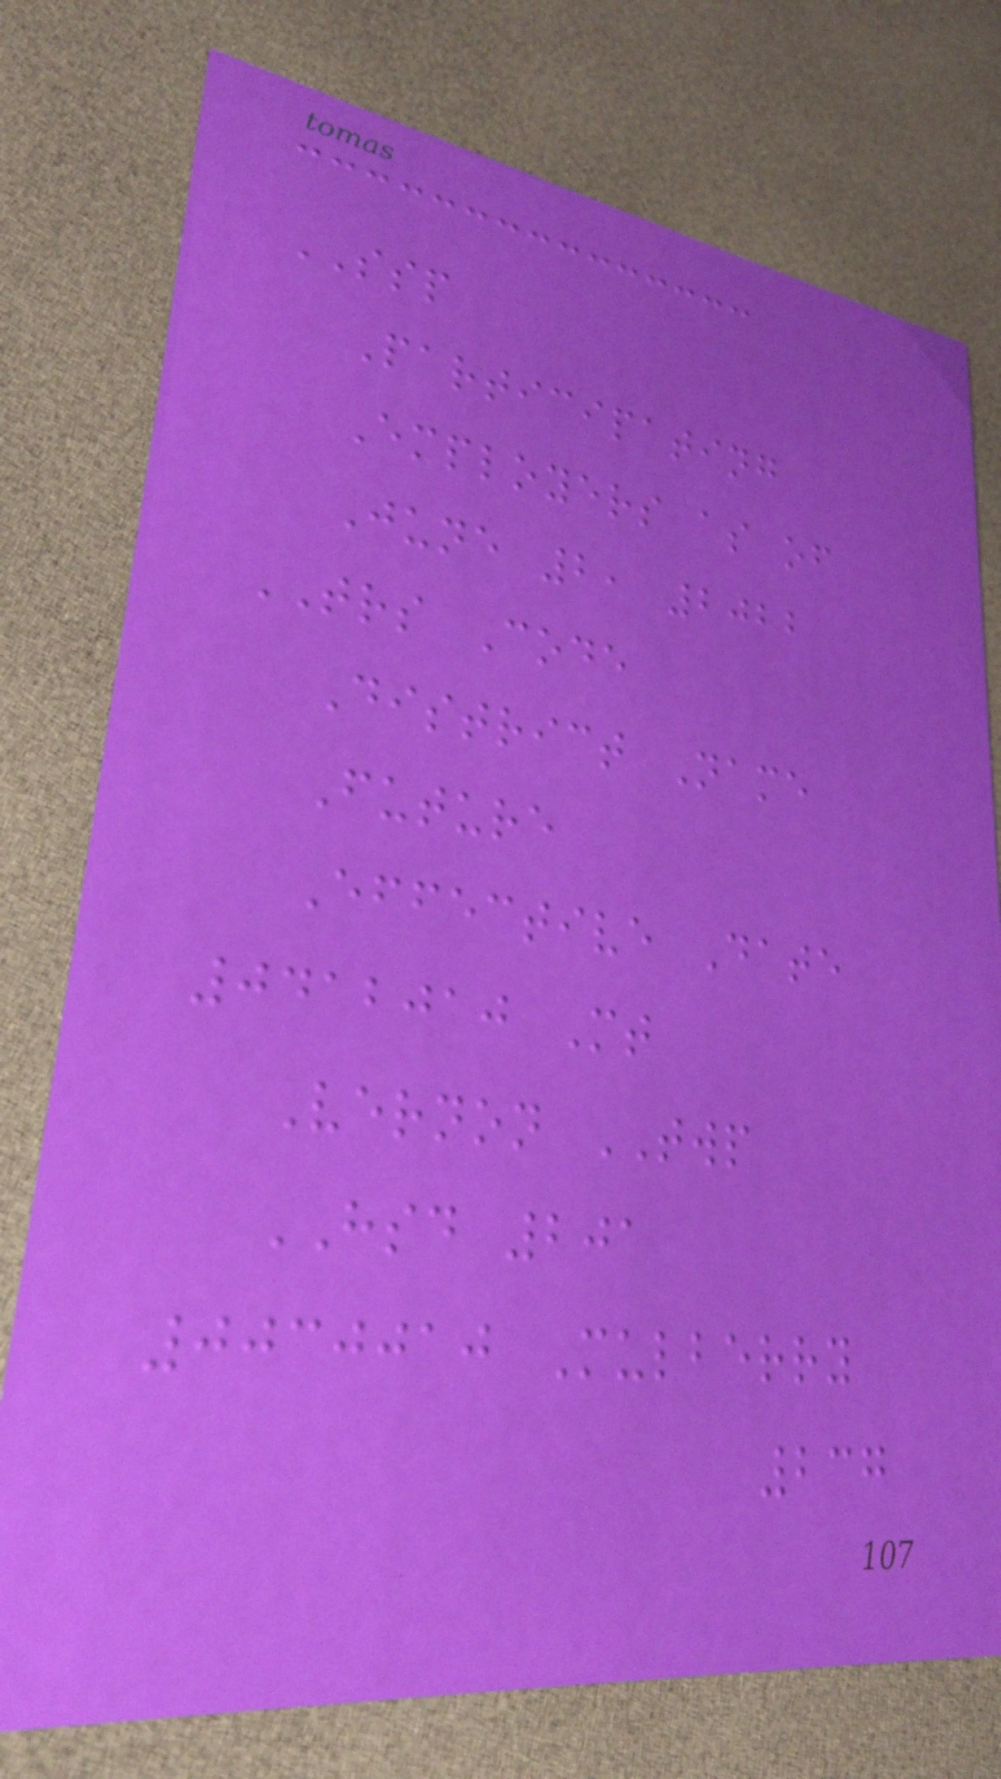SSP
Participating
Employers as of
June 2, 2022
TRS Code
District Name
Future
Effective Date
0412010 Mt
Vernon TWP
HSD 201
0030010 Mulberry
237
